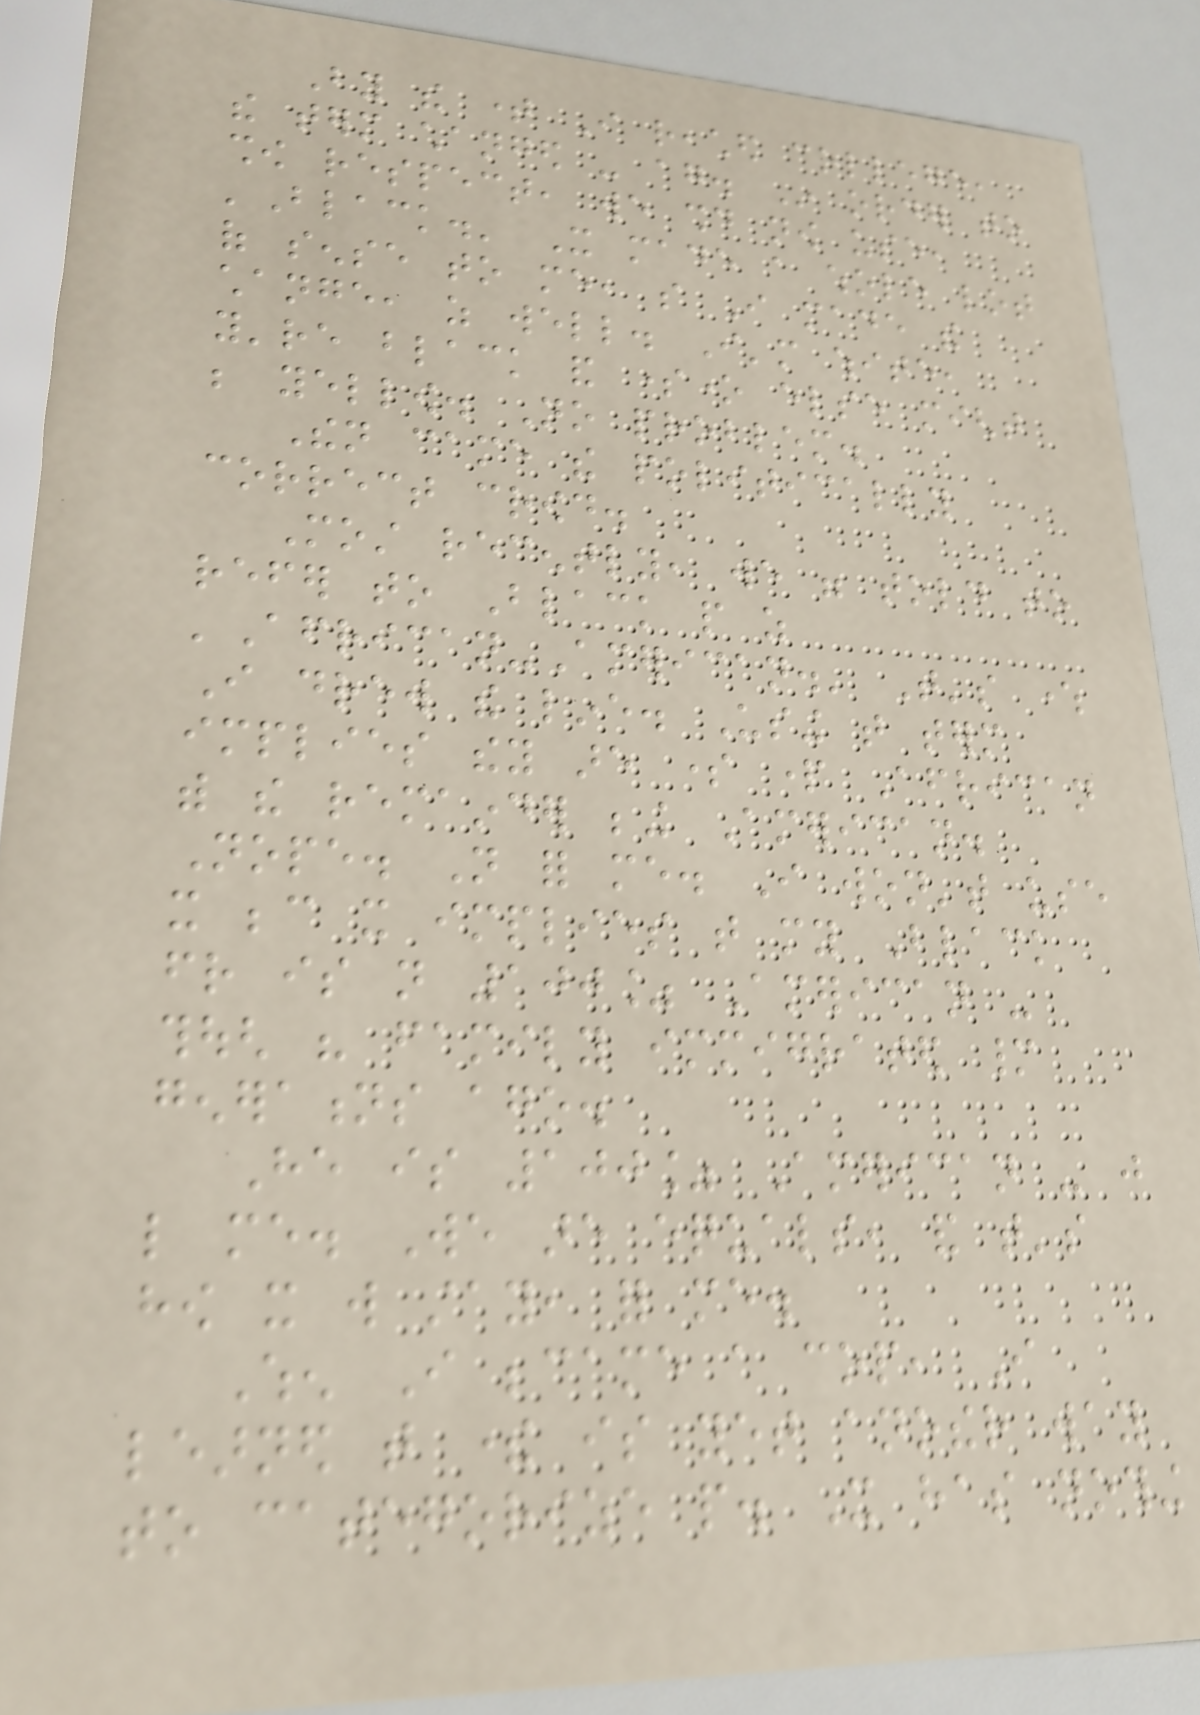By the time I reached college,
the term changed - again. In order to
show respect, we should now use,
'Black.' It made a whole lot
of sense to me, so I made the
change, as well. I'm white,
you're black and someone else might
be yellow. No problem.
Then came the politically
correct crowd.
Most recently, we were told to
refer to Black people as
'African-American.' That's where
I drew the line. Using that term
implies they are some part African
with the remainder being American.
Nope. Not for me. I won't use
it because it implies that my Black
friend is not 100% American -
though his family immigrated many
generations ago.
He is 100% American - just
like me. We are equals, and that's
how it will stay, for me.
When I became a cop, I
learned that there is yet another way
to categorize people. It has nothing
